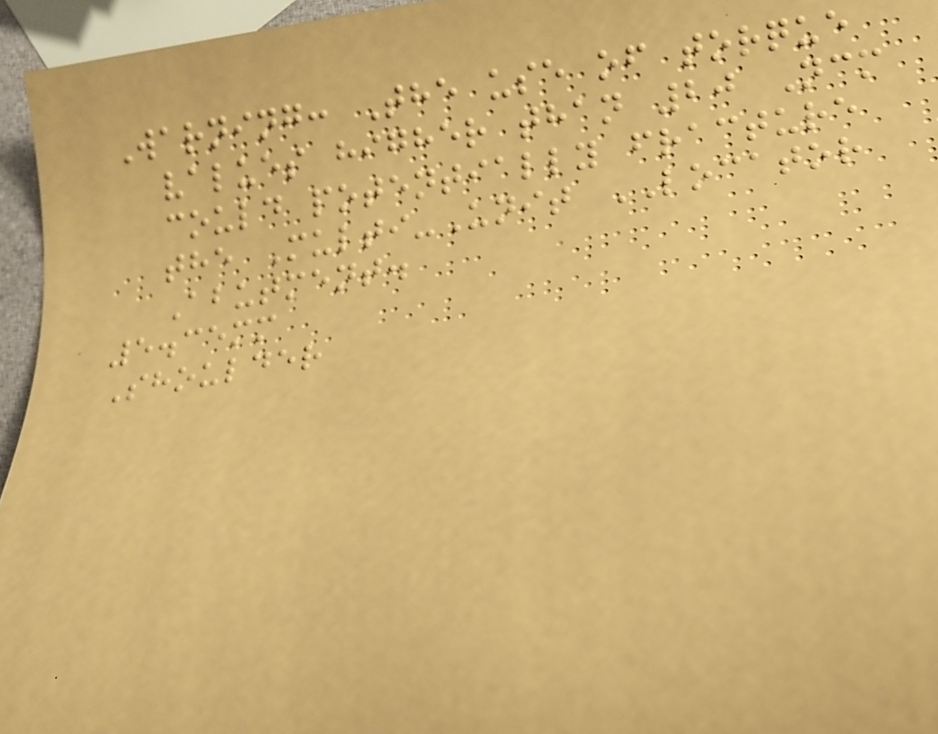Warning: The use of torque
values higher than 20 Ncm
could potentially fracture
the Multi-Unit LOCATOR
Abutment.
5.35mm
Shoulder
